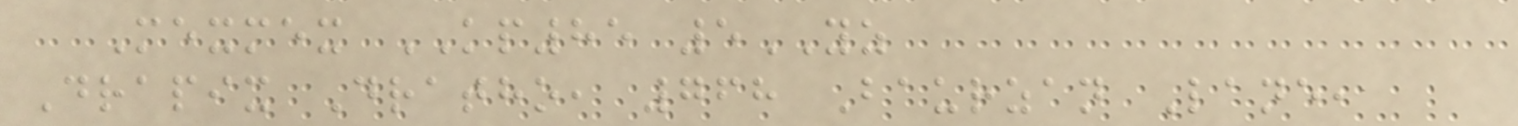Mexmex KP85 5YZ
Drapix Dratho, 768 Baurzan Lane,
